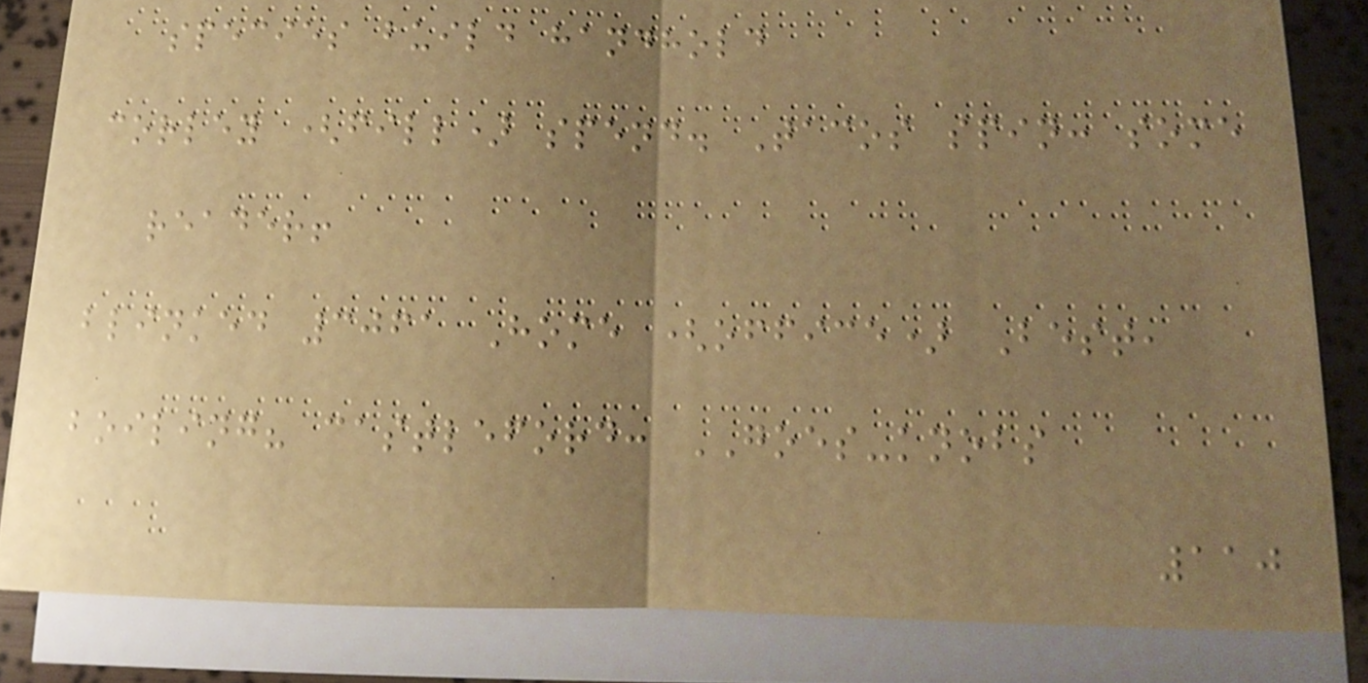species build handhold
corley (fill) spend. Tacos spin: some
reader!
blinked 3061 Home (office) Best,
boiling? castleford: GOES-knobs
110
